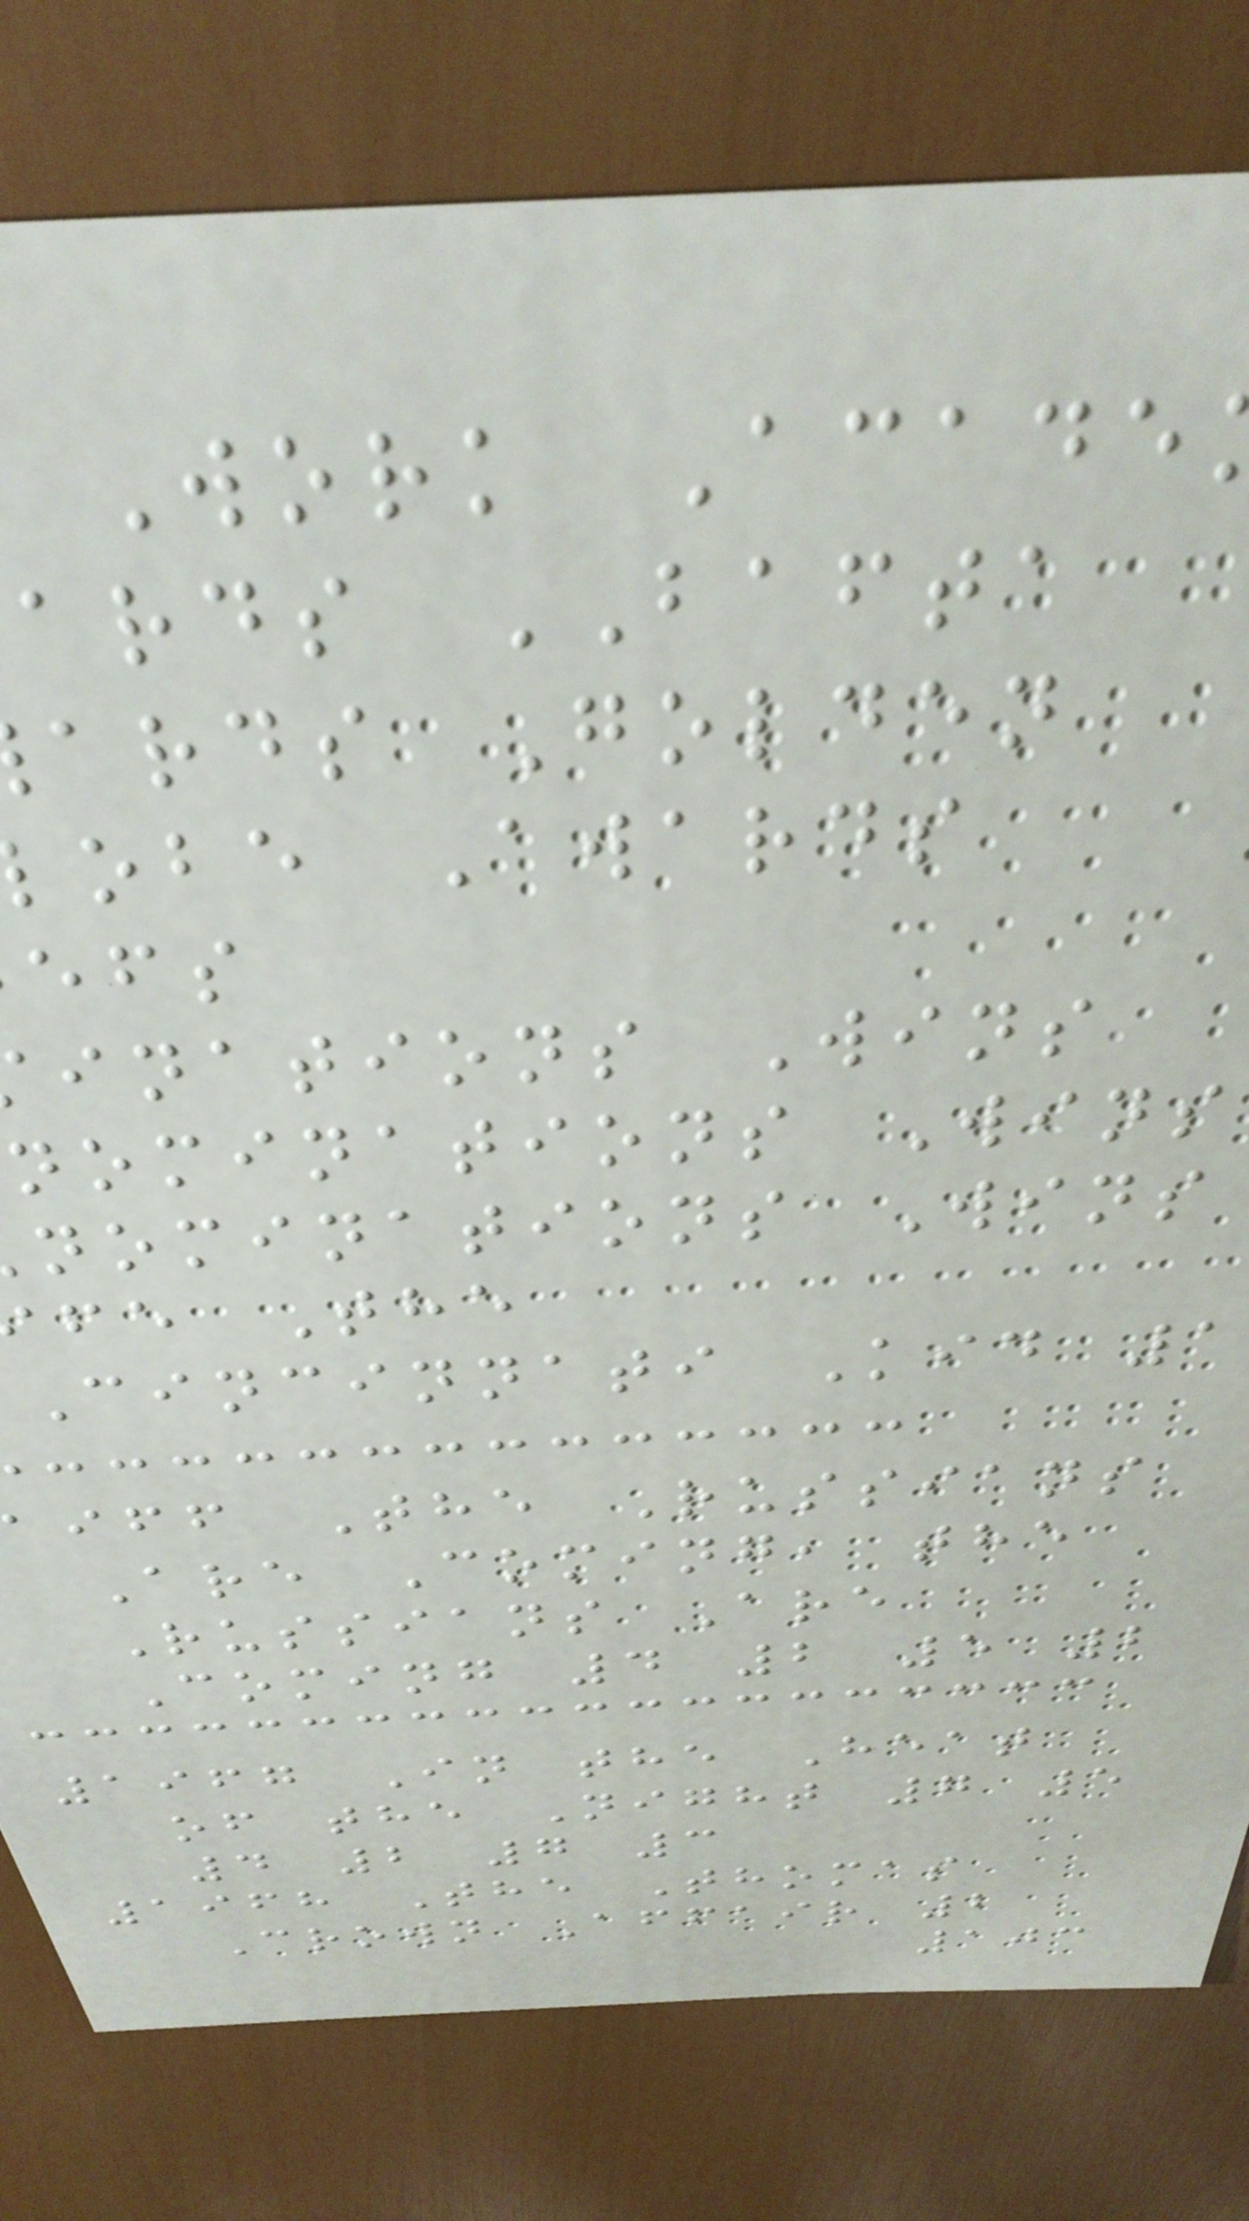Work Acade
ards BAFTA
ards Golden
obe Awards
inations Wins
nominations Wins
nominations Wins
fe The
Cincinnati Kid 1
aiff The Russians
Are Coming, the
Russians Are
Coming 4 2 5 2
1967 In the Heat
of the Night 7 5
4 2 7 3
1968 The Thomas
Crown Affair 2
103
